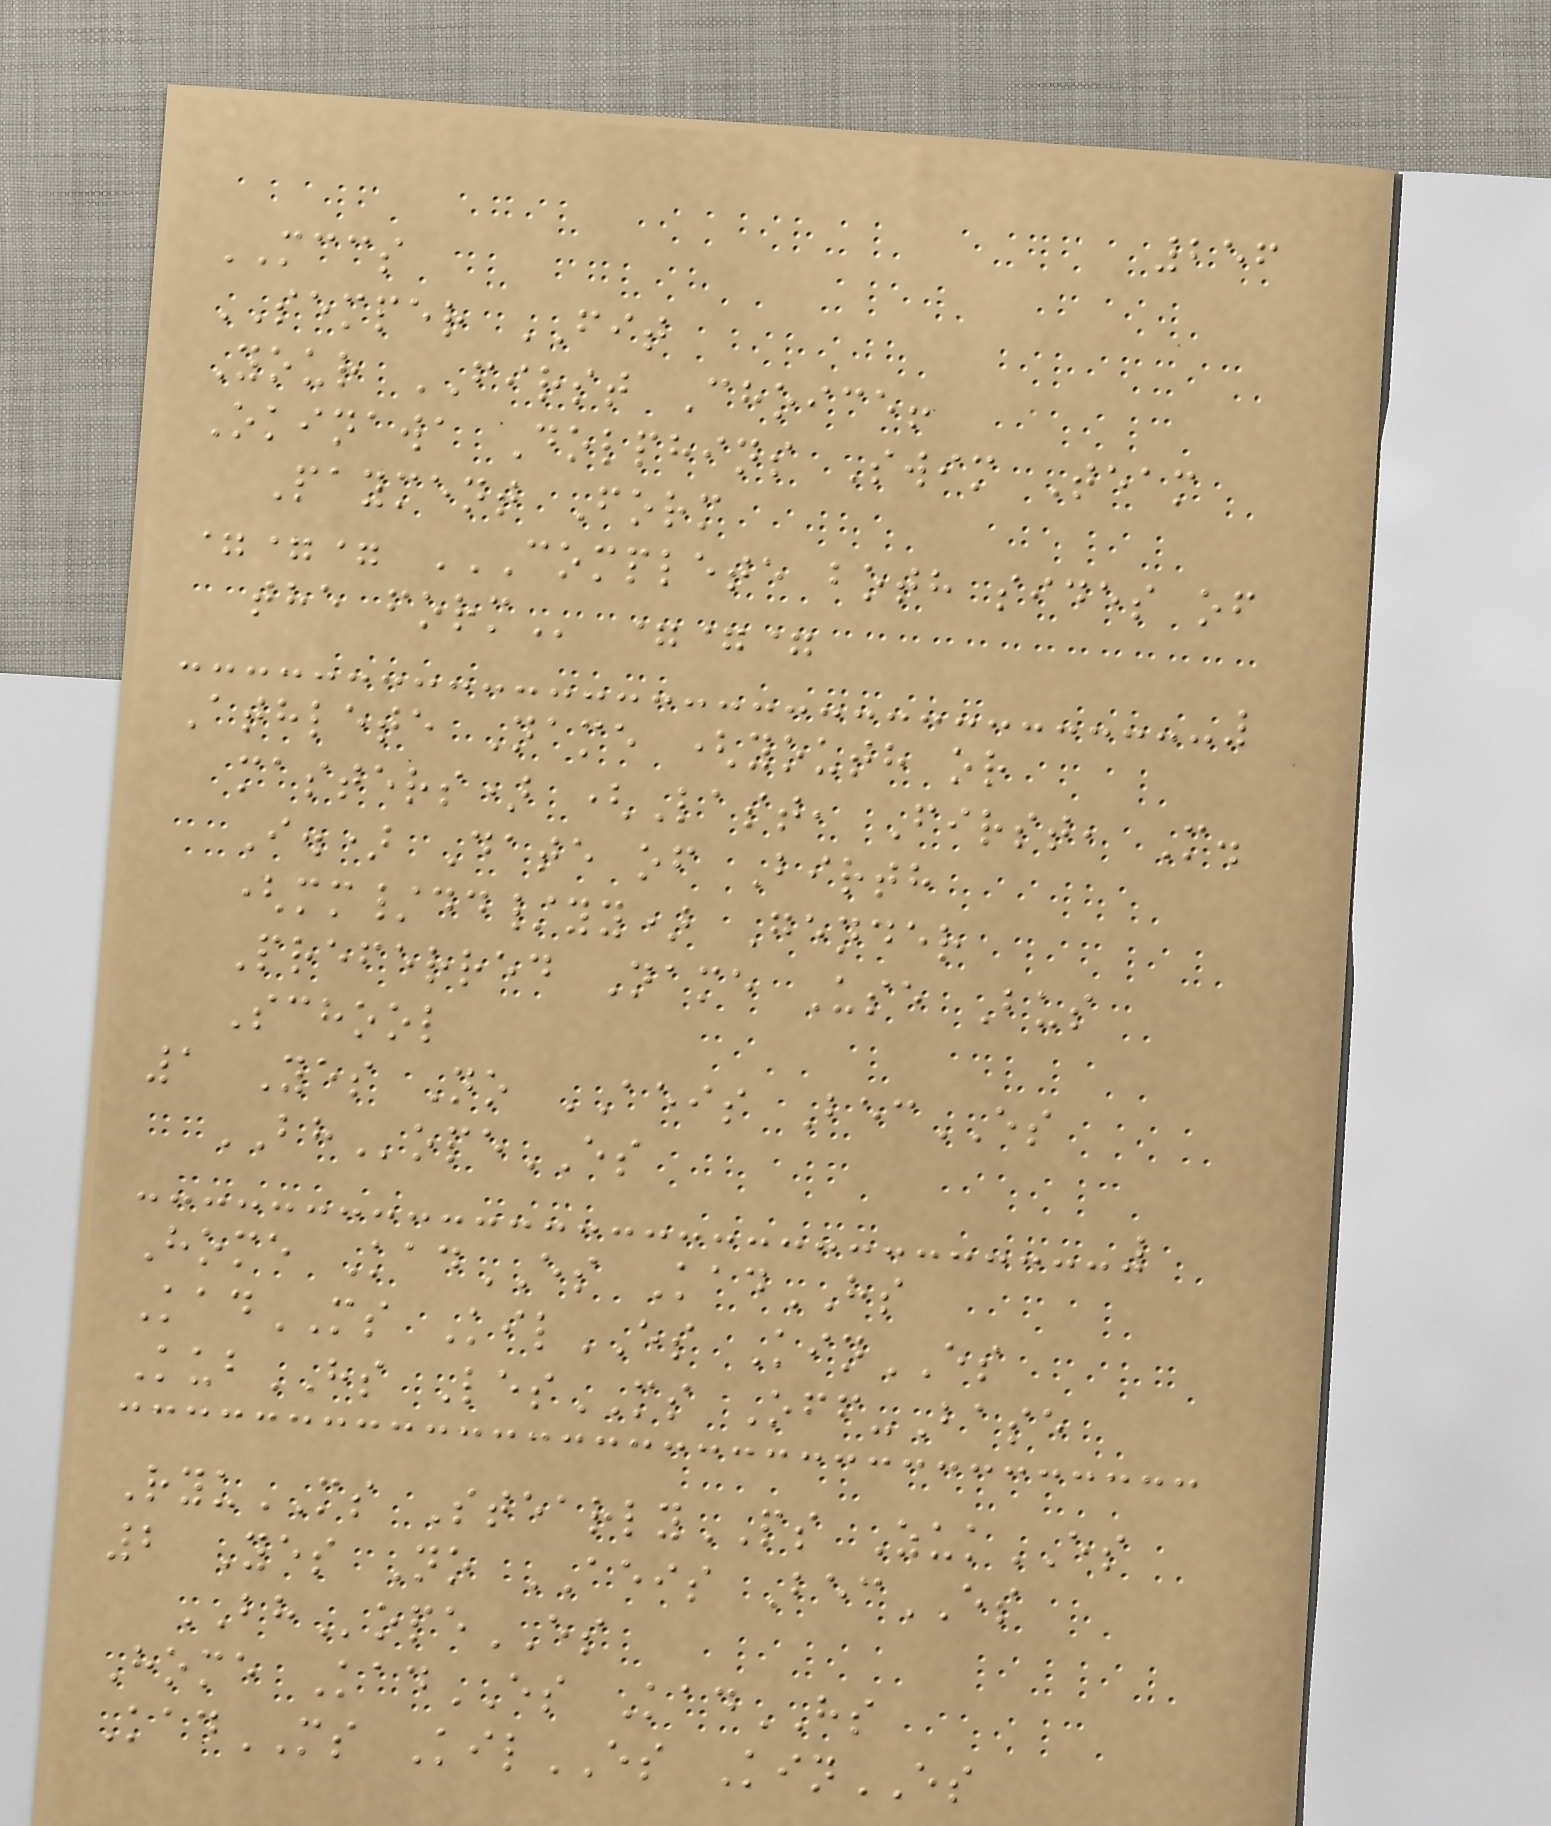256
MCCS
SEMPER FIT
Your FIRST Choice!
Okinawa Dolphins Swim Team
Payment Form
=== COMPLETE BOTH SIDES OF
THE FORM ===
Athlete Name (youth or
masters) (Last, First, M.
I.) Date of Birth
(mm/dd/yy) Gender
Preferred Name Use Bus
School
1 Yes No AEIS BecES
BHopeES
Home KadES KadHS
KadMS KilES KinES
KubHS LesMS Off-Base
RyuMS StearlyPS ZukES
2 Yes No AEIS BecES
BHopeES
Home KadES KadHS
KadMS KilES KinES
